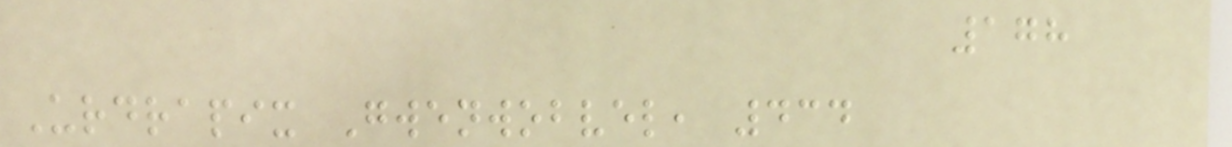178
Urdrapix Gwenwobvel, 434
